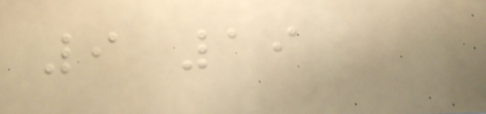9 19
